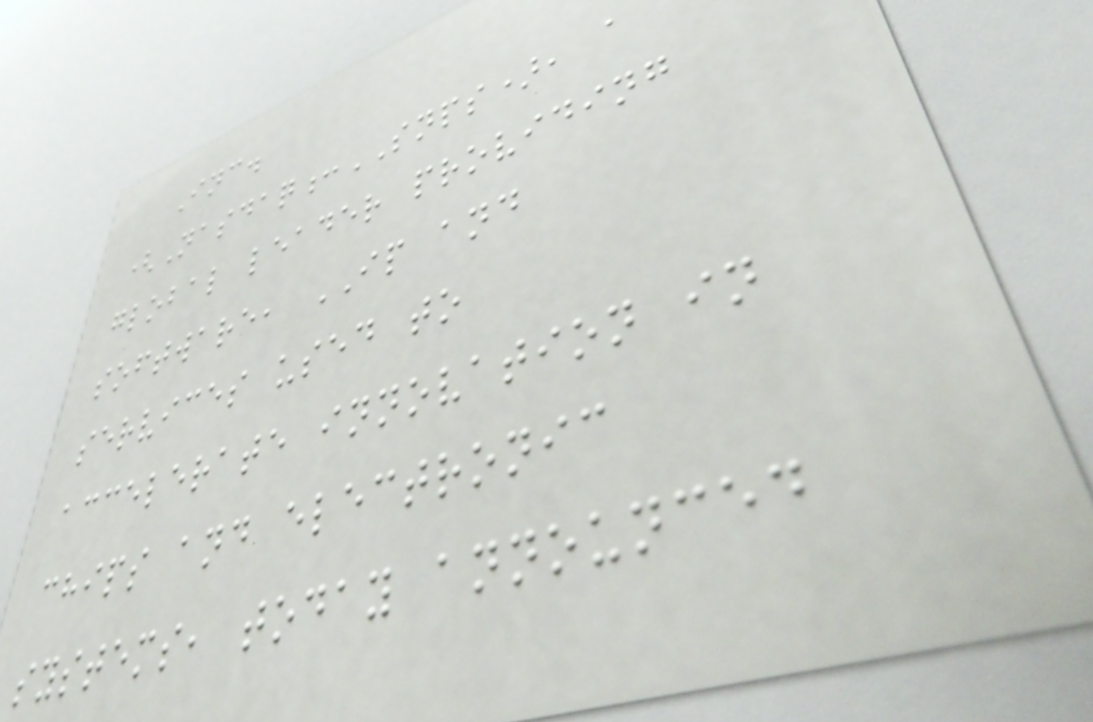Inc.
(Nasdaq:SNPS), a
global leader providing
software, IP and
services used to
accelerate innovation in
chips and electronic
systems, today announced
